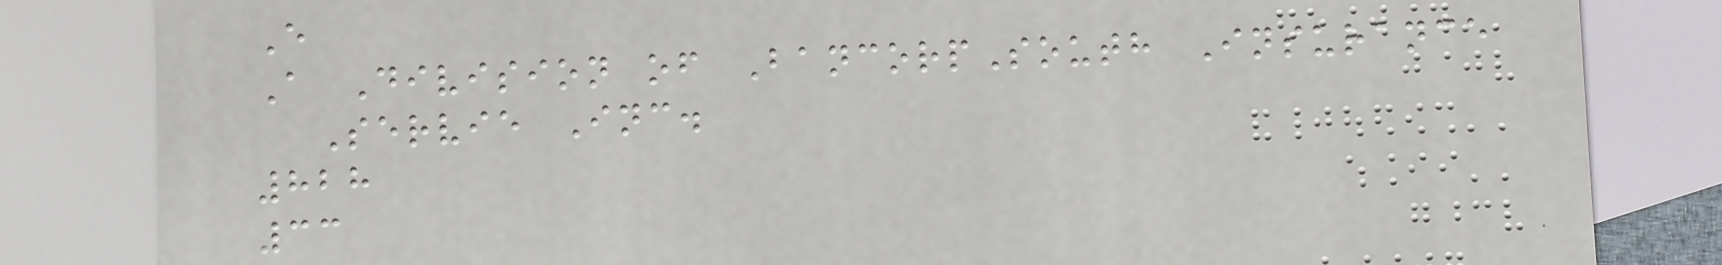E
A Division of BancorpSouth Insurance
Servie Inc.
828
33
